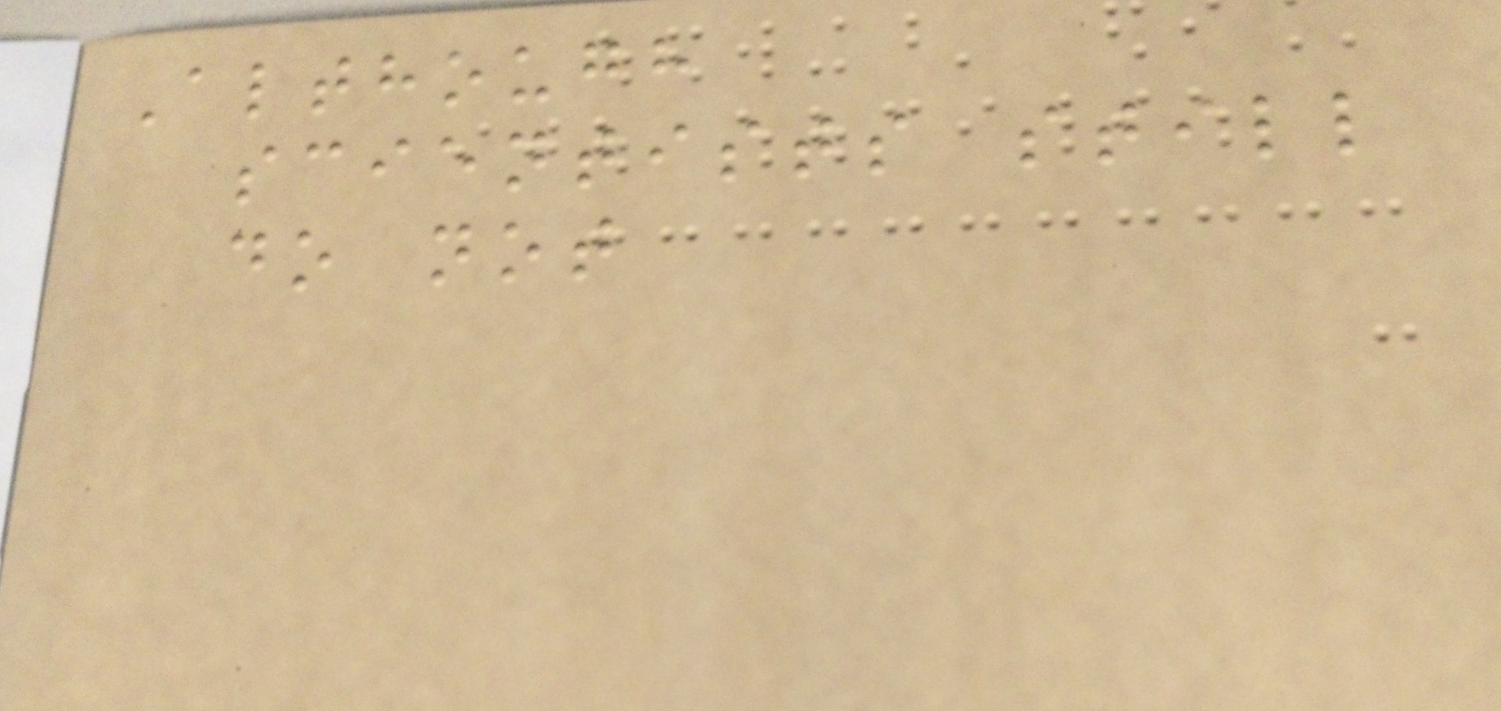Although
scientists still
do not
